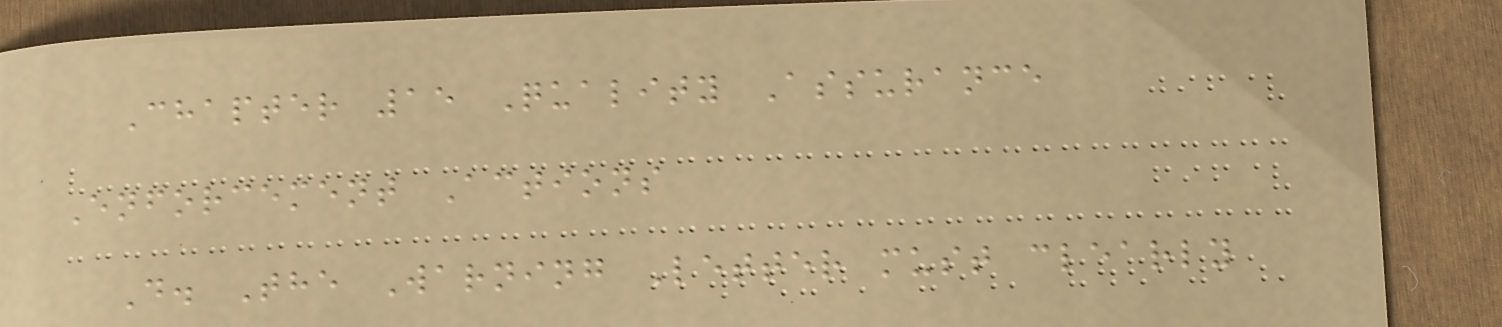Chapter 15 Quality Assurance
Enforcement Actions
D. The Warning Letter must clearly
